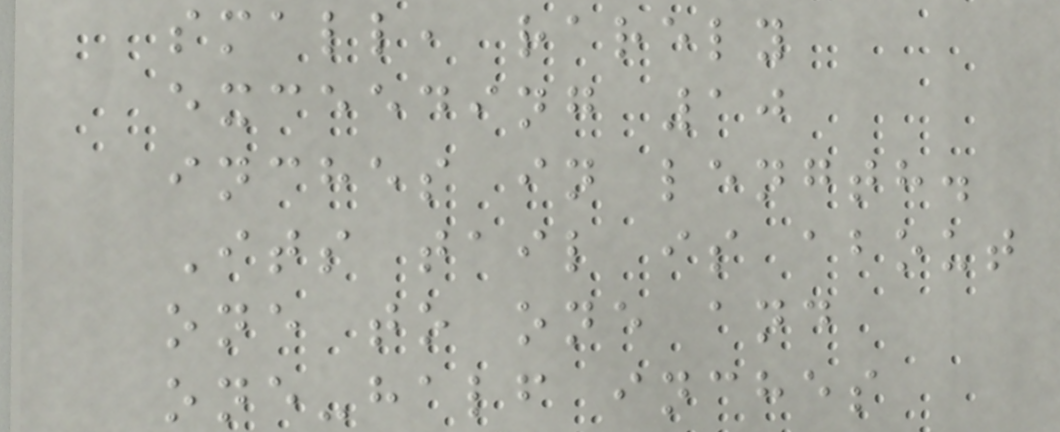small, rarely
exceeding 10
inches in length.
Its tail is about
one to one and
one-half inches
